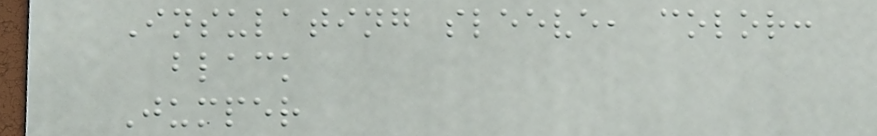Insulating sleeve, color:
black
Jumper
